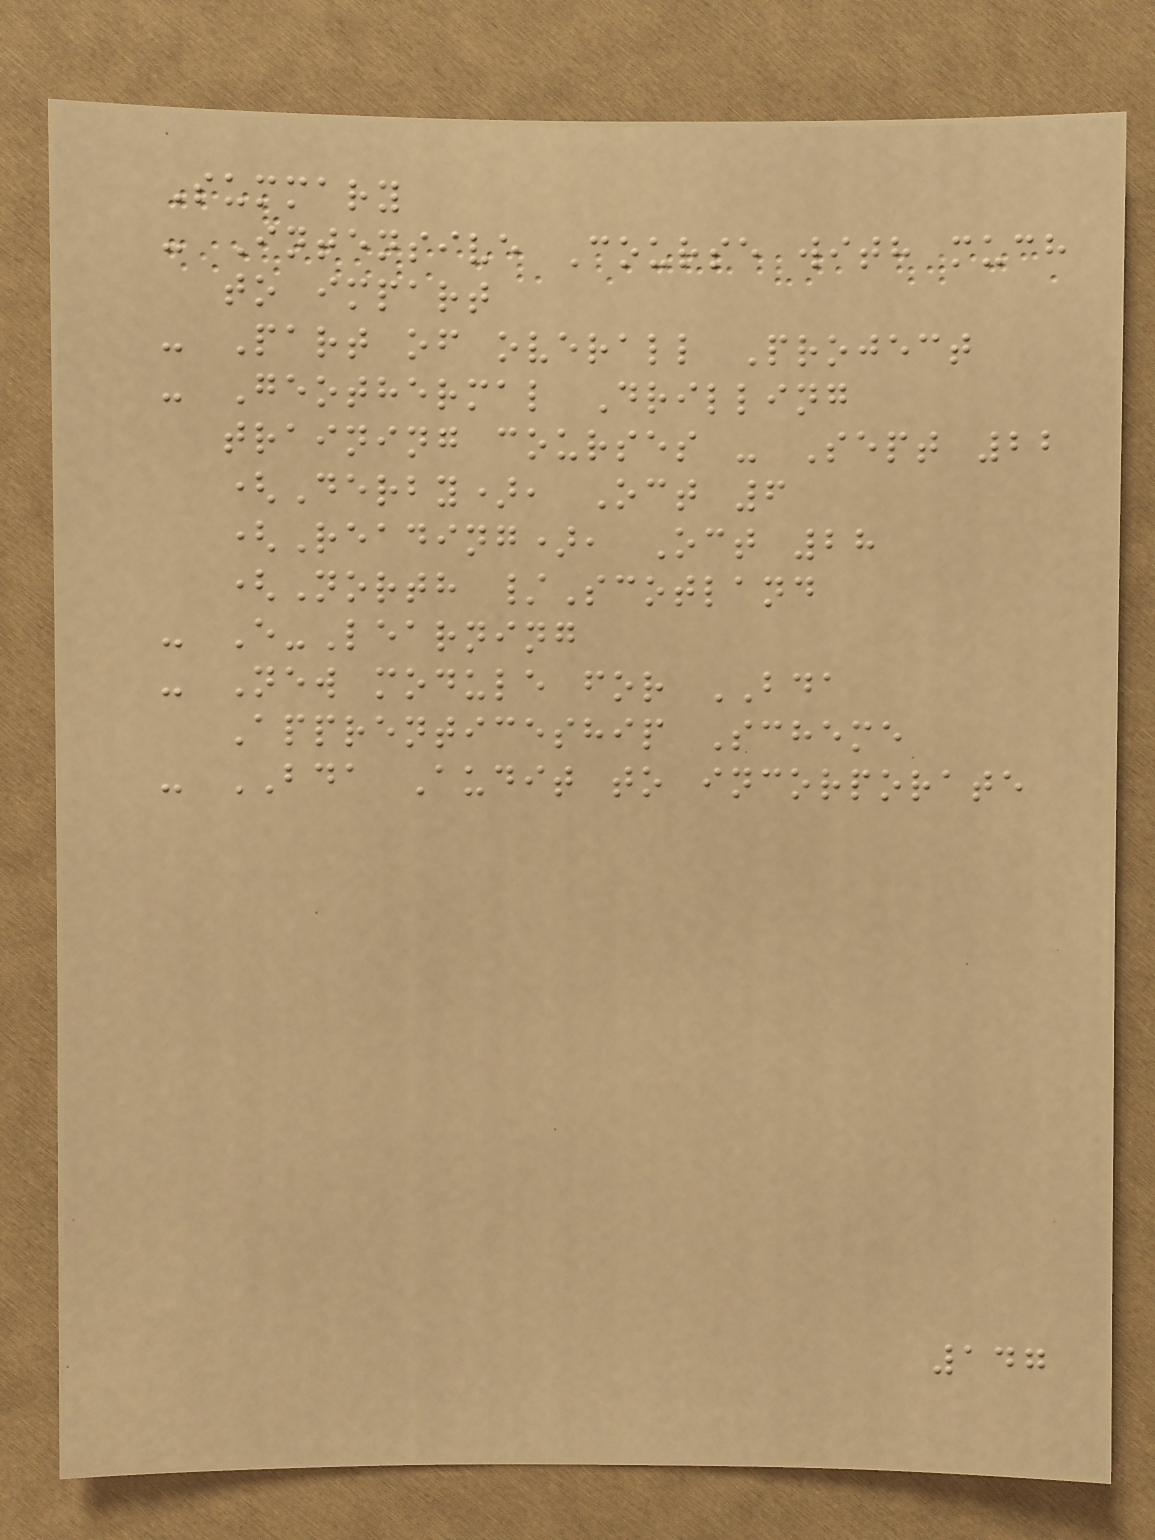Summary
- Intensive Course with much
to impart
- Part of overall Project
- Geothermal Drilling
training courses - Sept 22
(Derby), Oct 6
(Reading), Oct 28
(North /Scotland
- E-Learning
- New module for BDA
Apprenticeship Scheme
- BDA Audit to incorporate
147
